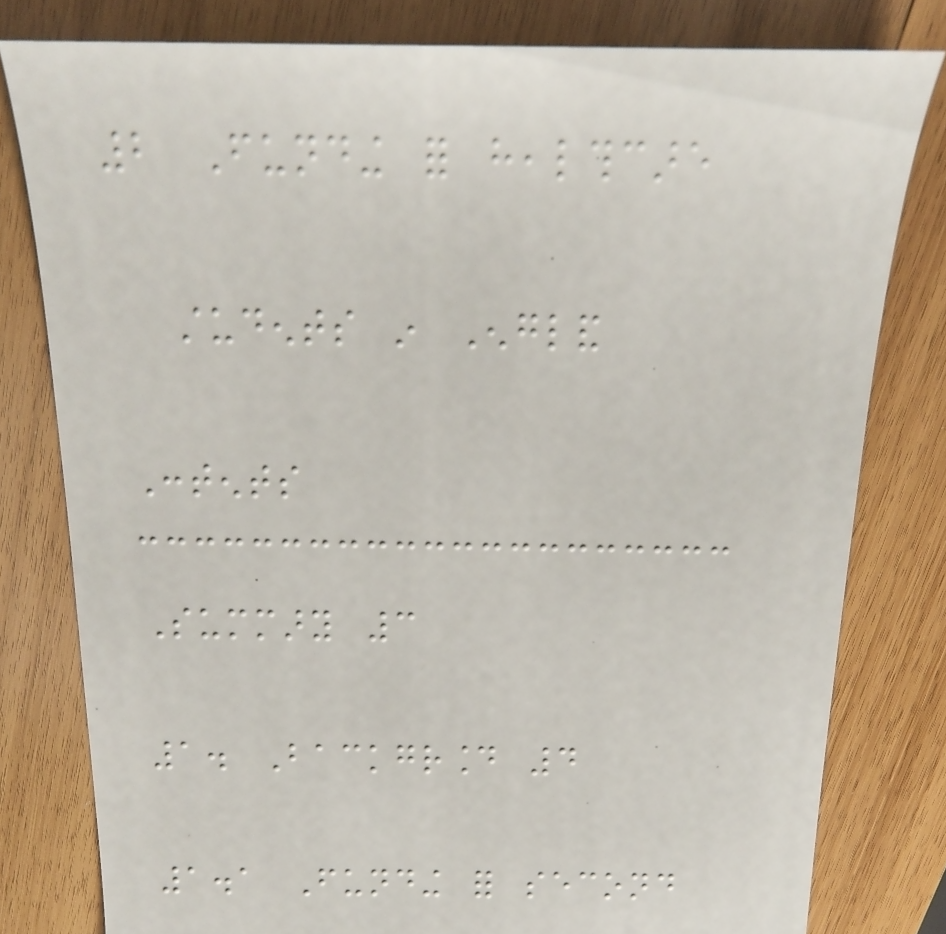2 Funding for healthcare
students in England
Contents
Summary 3
1. Background 4
1.1 Funding for second
